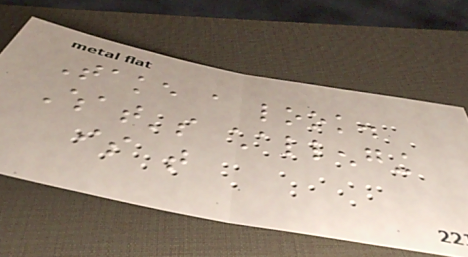Take a look.
What's challenging
is that
